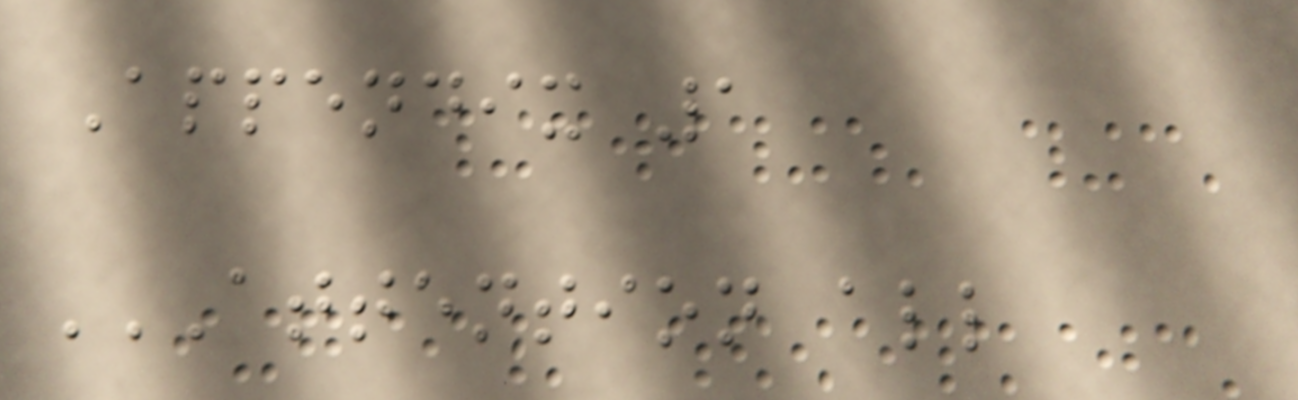Appendix 1
ATTENTION ALL
